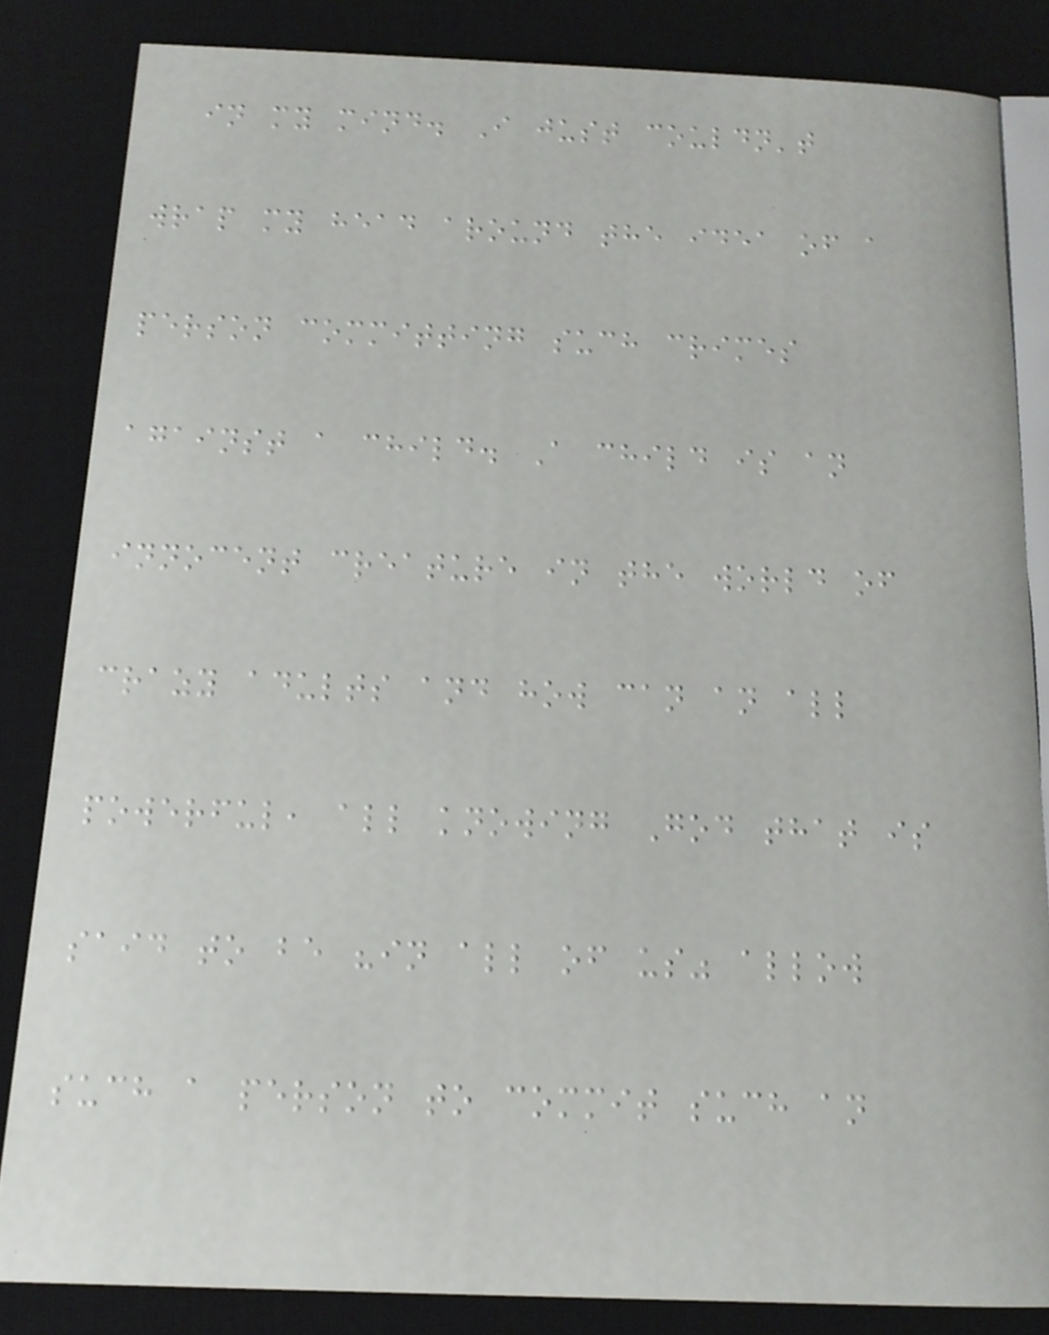in my mind. I just couldn't
wrap my head around the idea of a
person committing such crimes
against a child. A child is an
innocent creature in the world of
crazy adults and how can an all
powerful, all knowing God that is
said to be "in all of us" allow
such a person to commit such an
